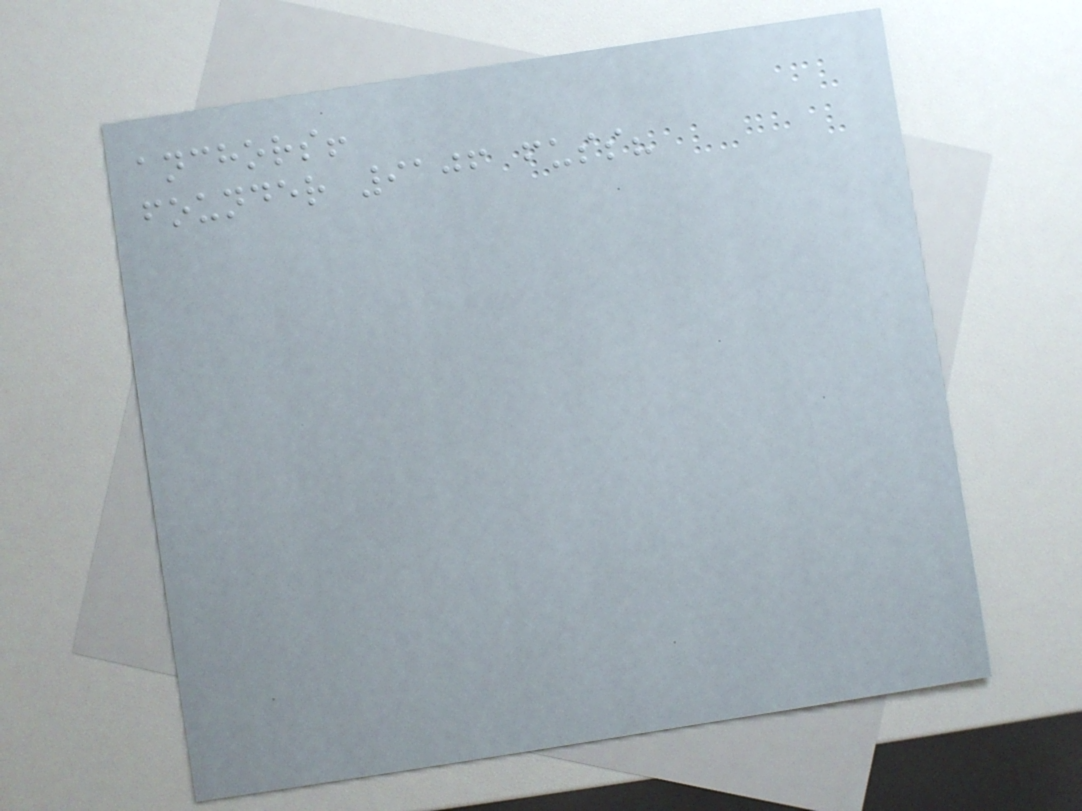anchors!
founder 9106 fuss?
